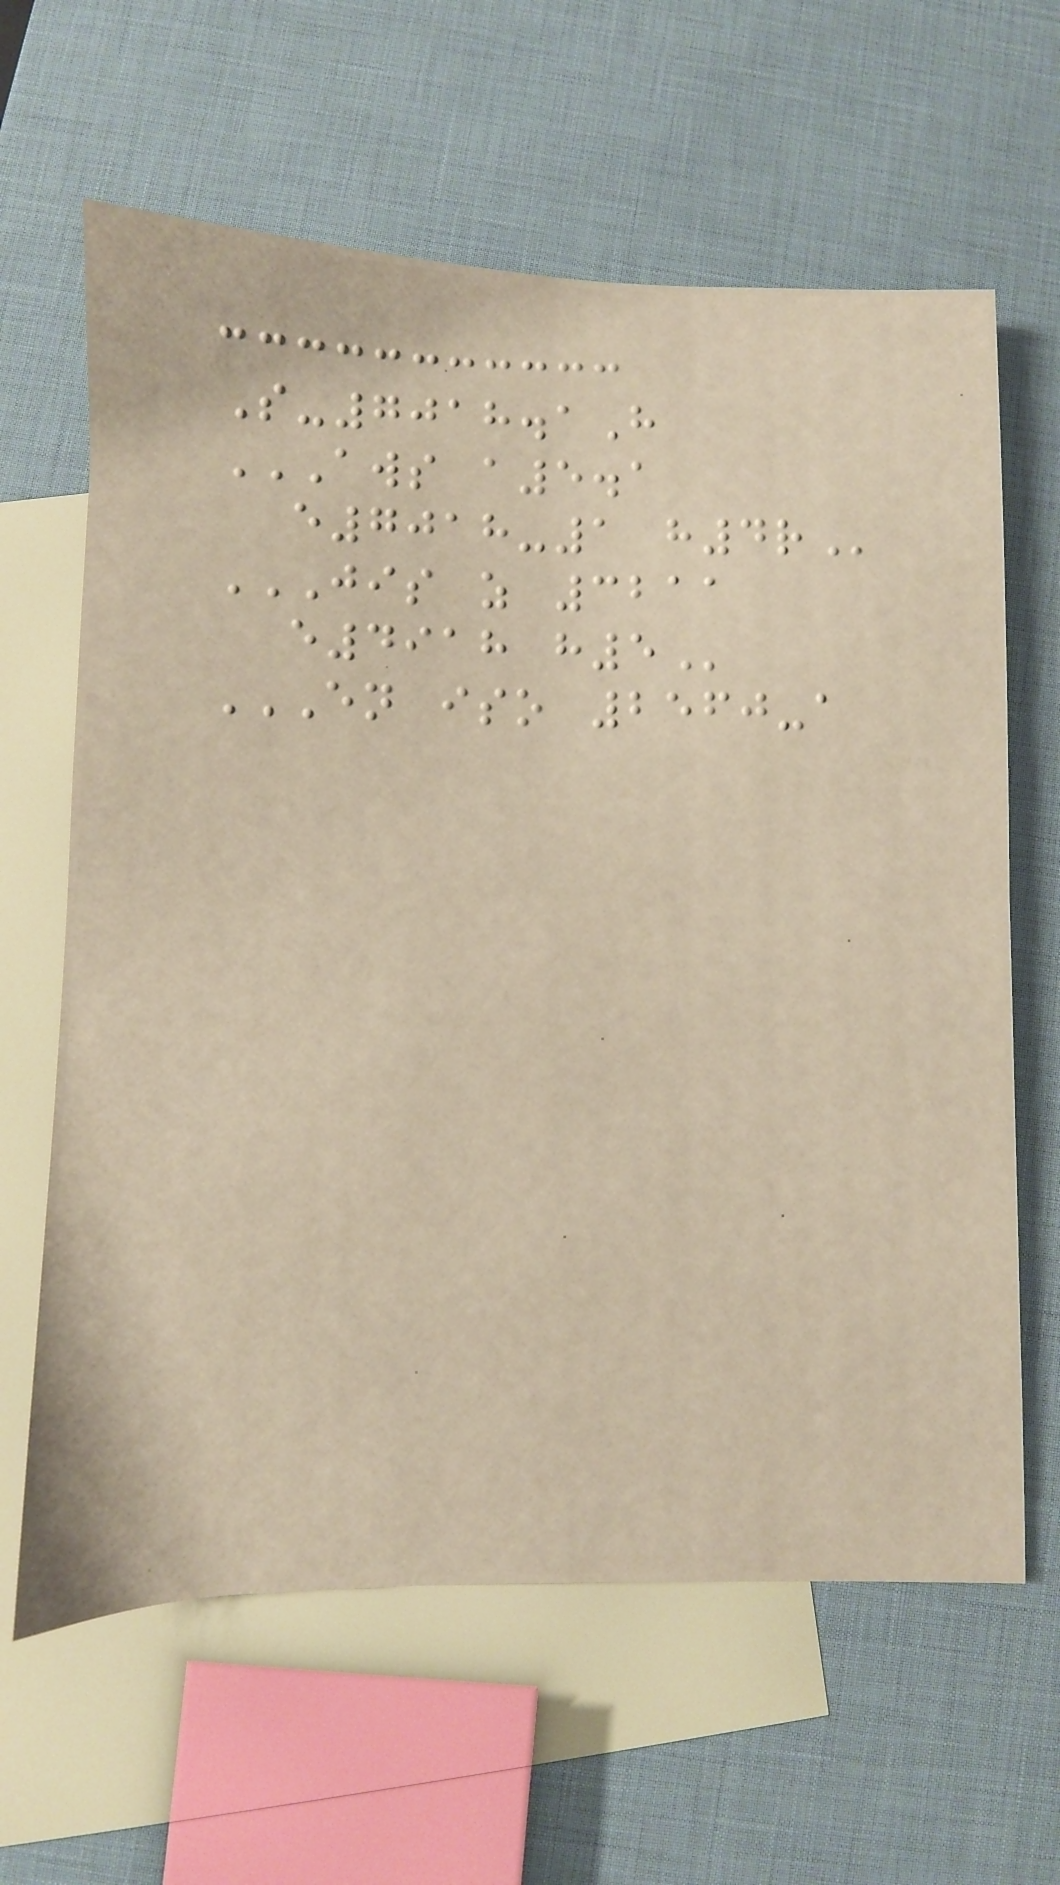S-7018.1H
AWS A5.1
E7018-1 H4R
JIS Z 3211
E4918 H5
EN ISO 2560-A
